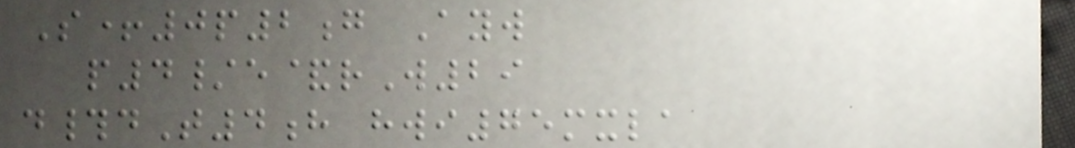S+0p2g Ayw
p4/e&rW29
d#dT4h hwi75mxla
